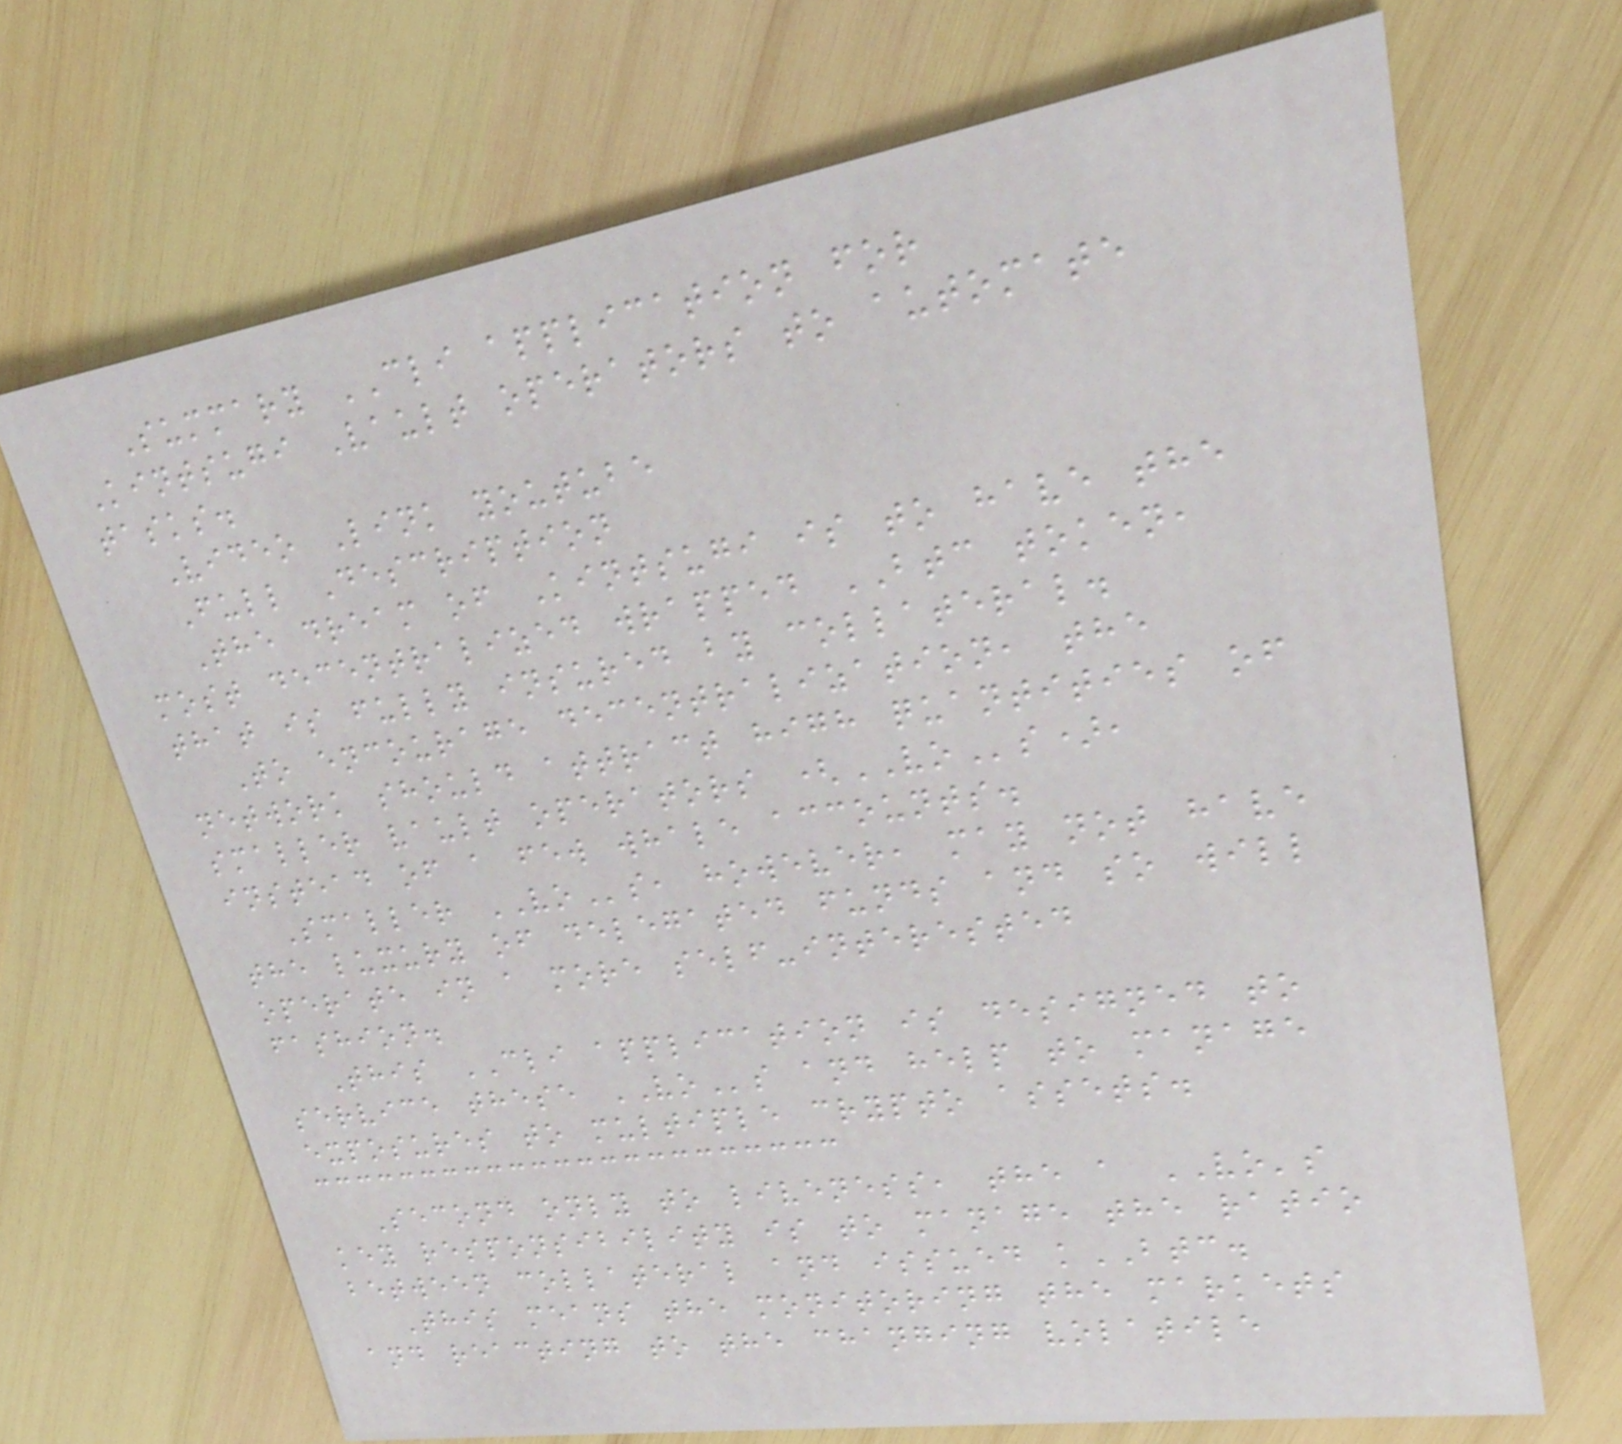Summary CLI application for
Kintsugi Vault operators to automate
tasks.
Video Link youtube
Full Description
The dream of Kintsugi is to have the
most decentralized wrapped BTC token,
that is fully insured by collateral.
To encourage decentralization, the
network should attract high quantities of
smaller vault operators (VOs),
instead of a few whale accounts.
Smaller VOs, however, may not have
the luxury of delegated funds and so will
operate in a more self-interested
fashion.
This CLI application is designed to
service these VOs and help to manage
exposures to multiple crypto assets.
Second only to liveness, the a VO's
key responsibility is to manage the ratio
between collateral and issued kBTC.
This means the monitoring the markets
and reacting to the changing volatile
